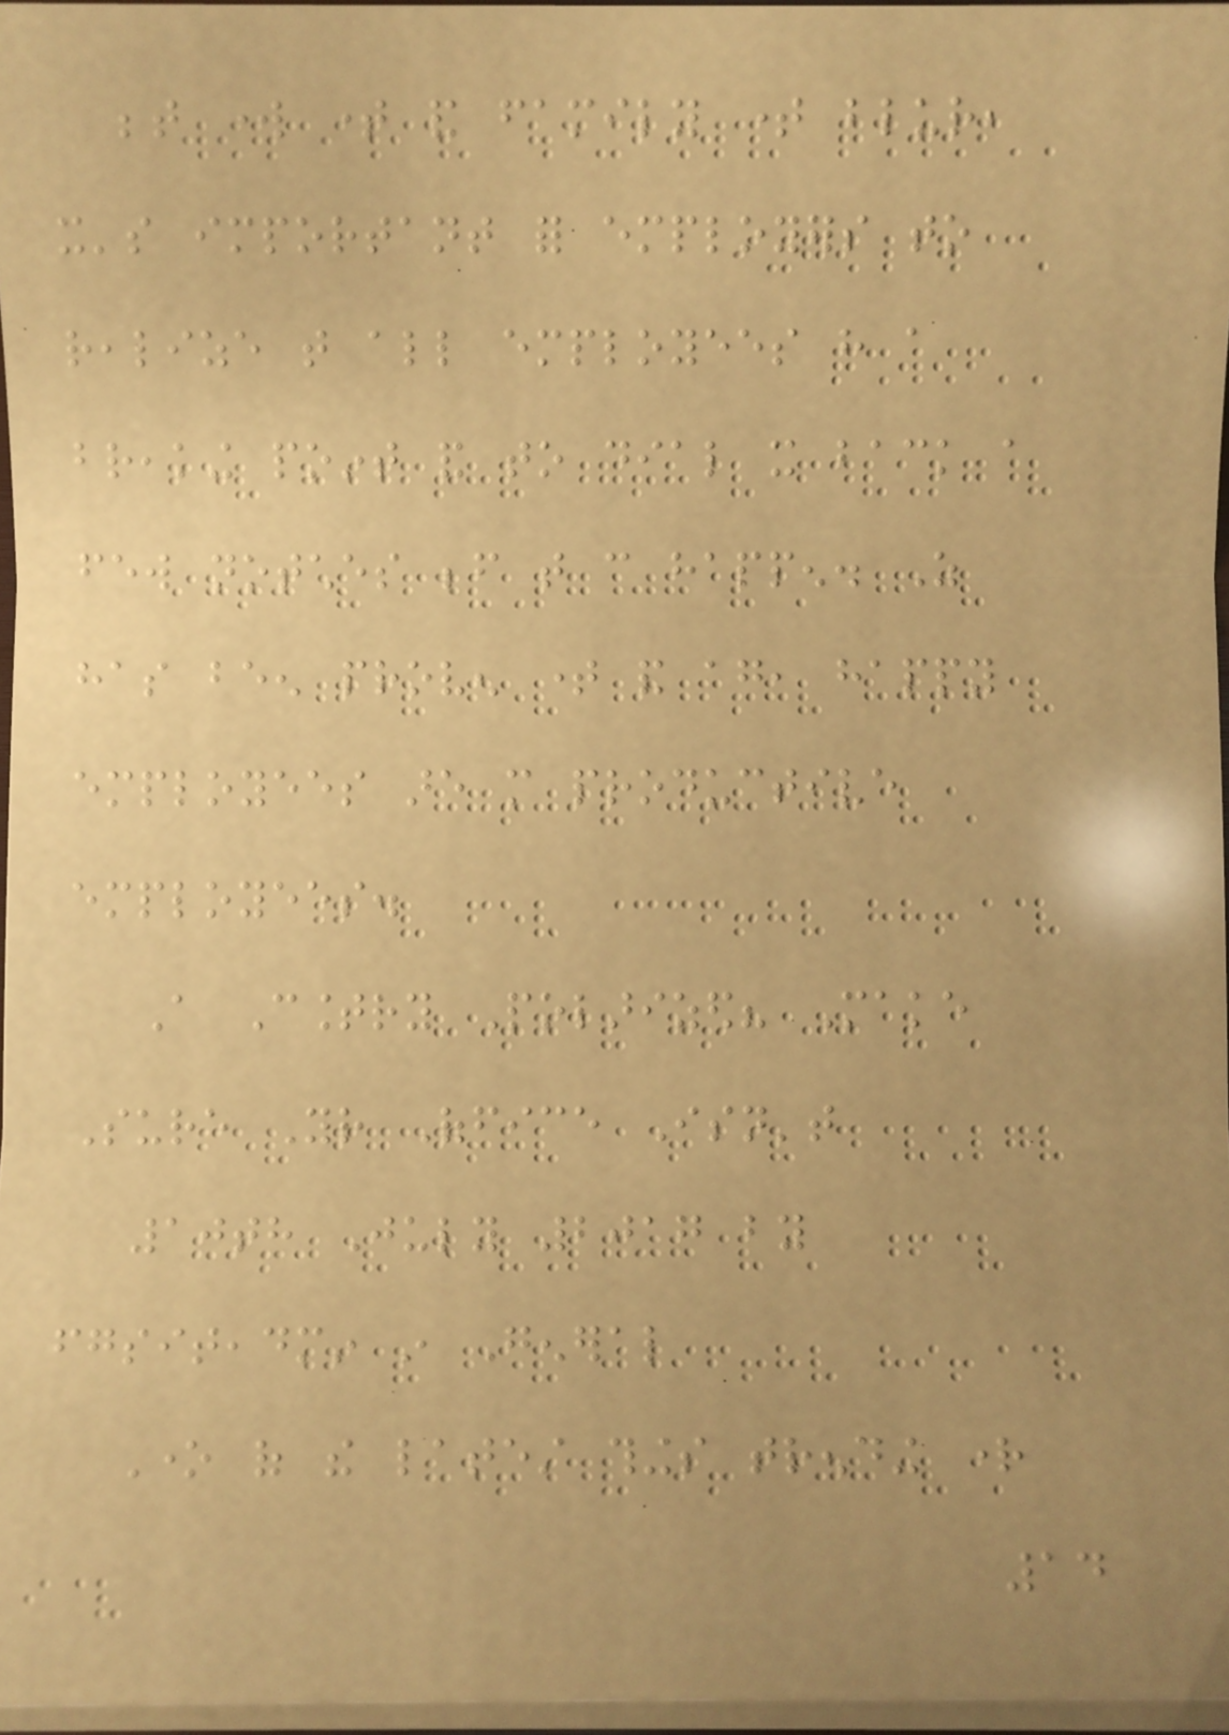between work time and family time blur,
it's important for employers to
realize that all employees have a
breaking point and to dial it back a
few notches before that can happen. As
has been proven time and again, happy
employees are more productive
employees.
A Country Polarized? Make
Sure Your Office Isn't
10th July 2017 by
fgsiteadmin in General
One of the latest things trending right
14
